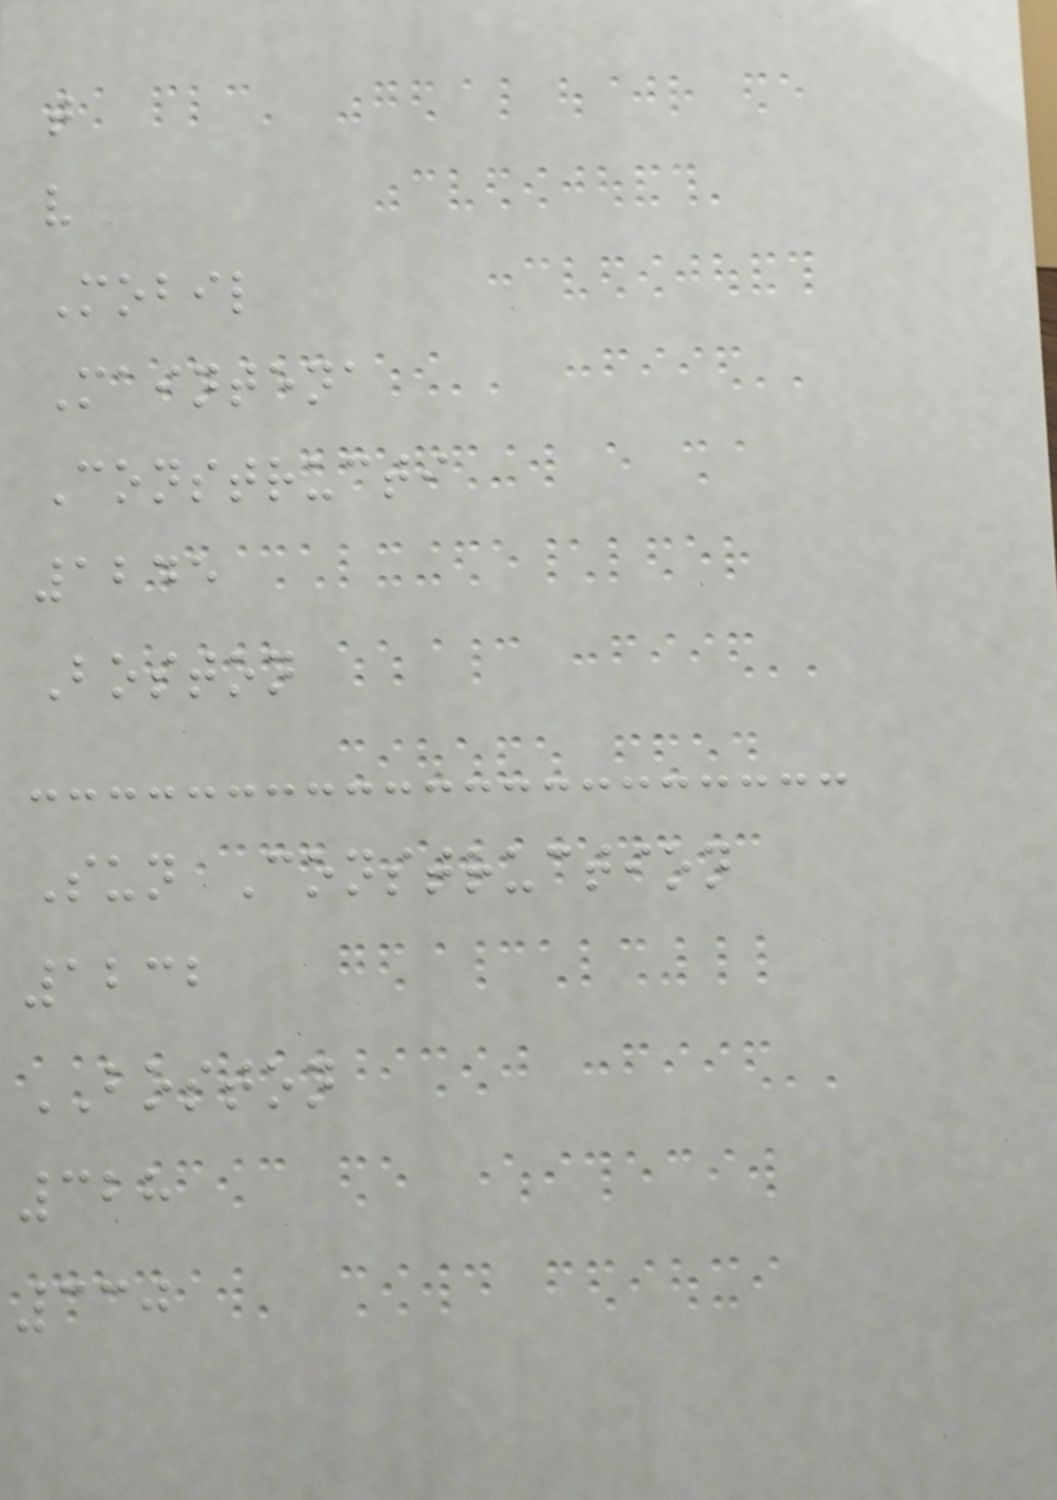t
v
Mobil
Maintena
Constructi
1245
Boston
Sun Construction
1232
BOSTON
328
330
